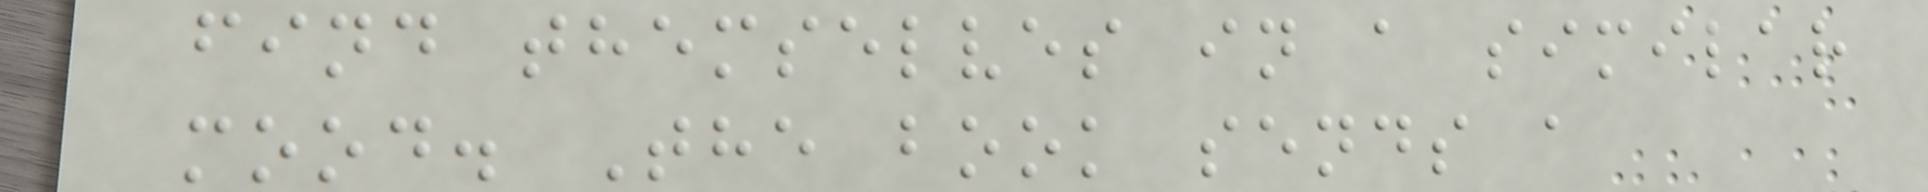find themselves in a similar
mood. The book sends a
